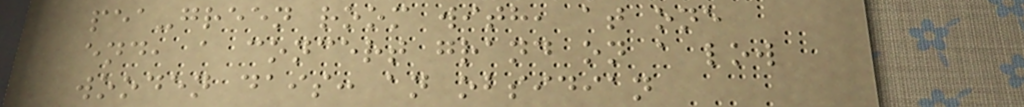pea-green room with, at one
end, a concert grand on a low
wooden dais: an obsidian
